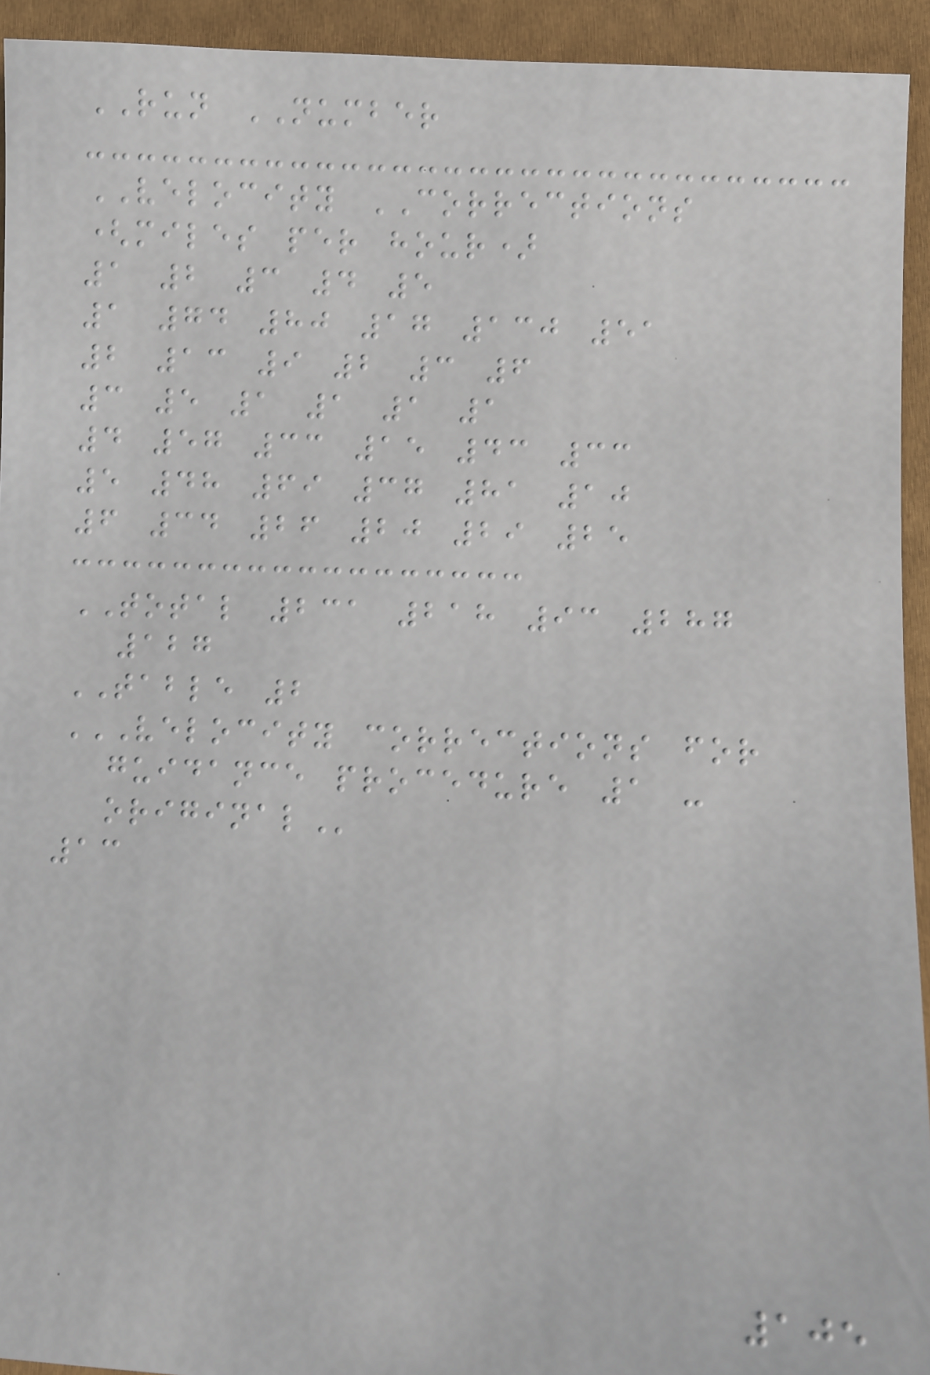RUN NUMBER
VELOCITY CORRECTIONS
(miles per hour)
1 2 3 4 5
1 74 80 17 130 51
2 13 9 2 3 6
3 5 1 1 1 1
4 57 33 15 43 33
5 48 69 37 81 10
6 34 26 20 29 25
TOTAL 231 218 93 287
127
TABLE 2
VELOCITY CORRECTIONS FOR
GUIDANCE PROCEDURE 1 -
ORIGINAL
13
105
